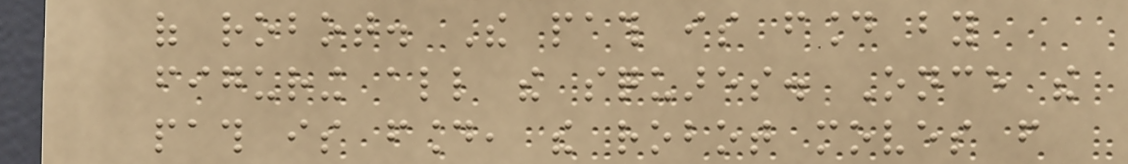of robot. The path is found by
figuring all the squares. Once the
path is found, the robot moves from
